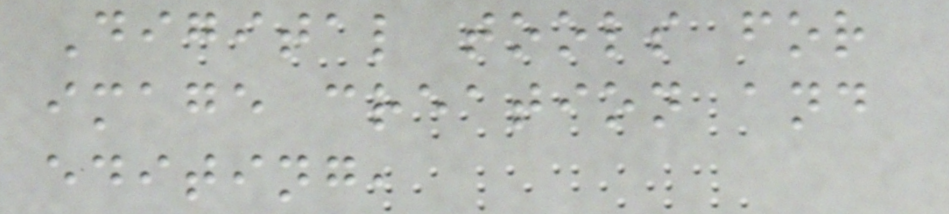Digital tools for
image creation and
editing,
